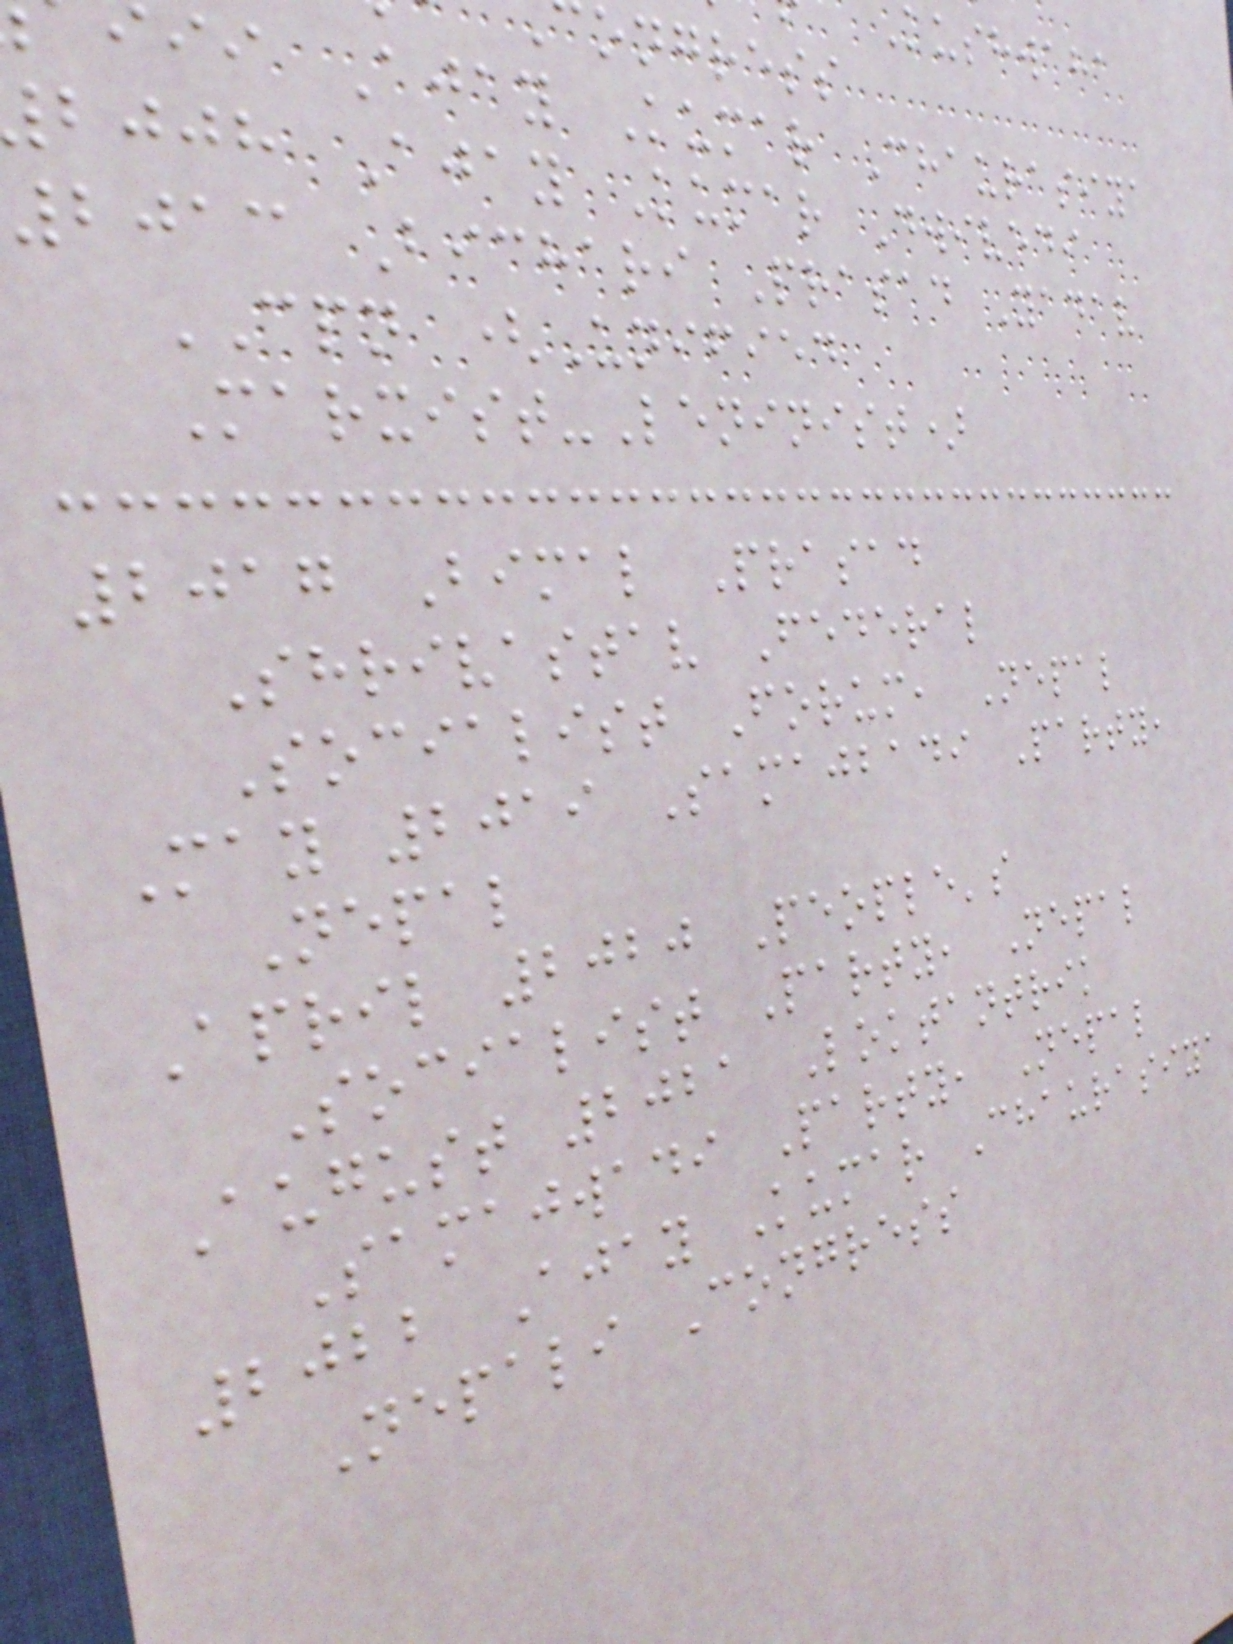kushwaha
ongress
ii Ajay Kumar Chaurasiya
bjjh Ajay Kumar Dwivedi
2013 Bichari Prasad Yadav
CPN (Unified
Marxist-Leninist)
2017 Bimal Prasad
Shrivastav Federal
Socialist Forum, Nepal
May 2019 Samajbadi Party,
Nepal
April 2020 People's
Socialist Party, Nepal
August 2021 Loktantrik
Samajwadi Party, Nepal
2022 Ajay Kumar Chaurasiya
Nepali Congress
